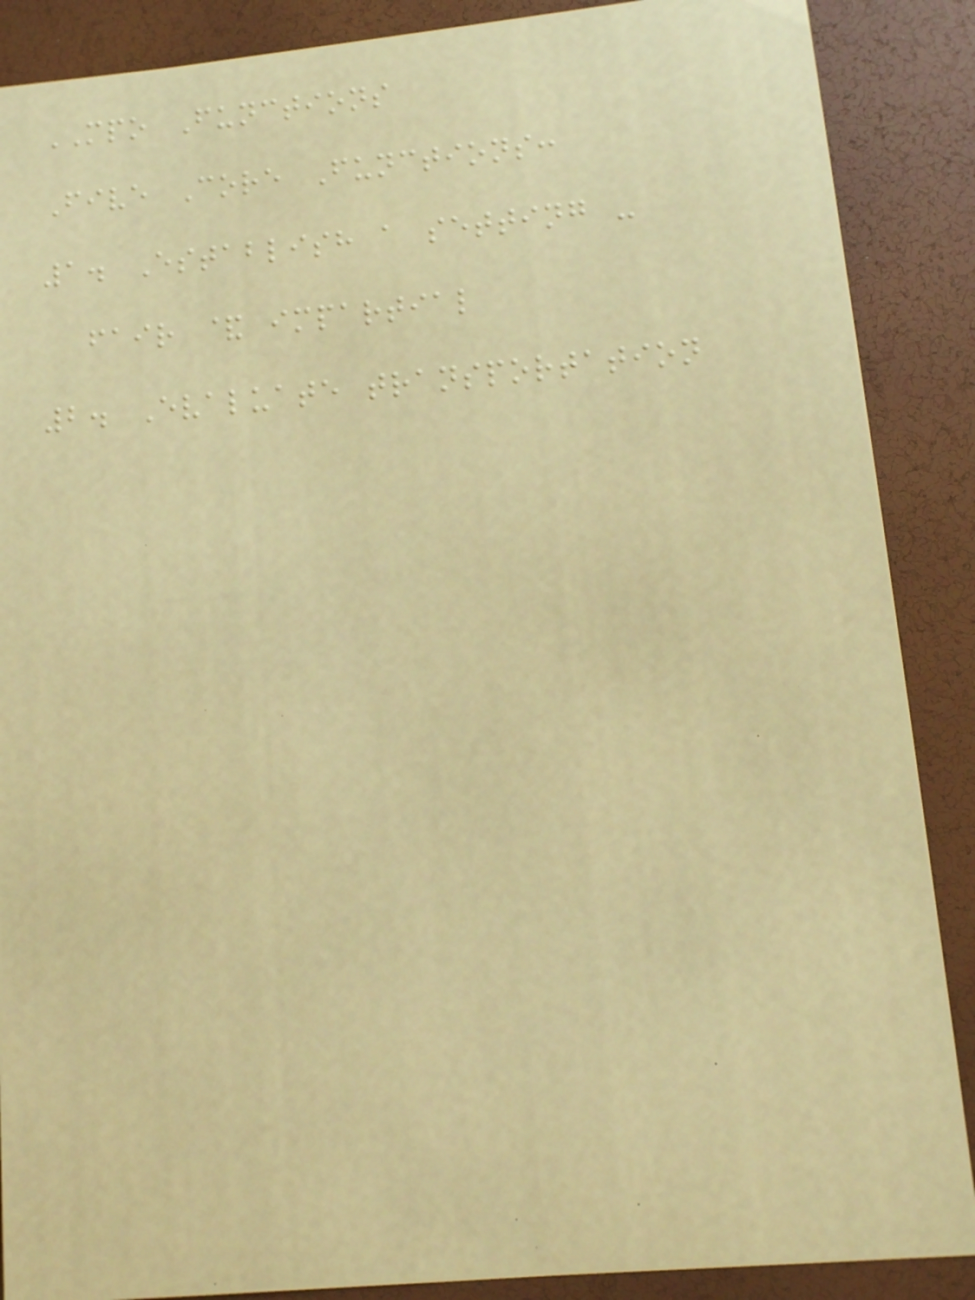MPO Functions
Five Core Functions:
1. Establish a setting -
fair & impartial
2. Evaluate transportation
